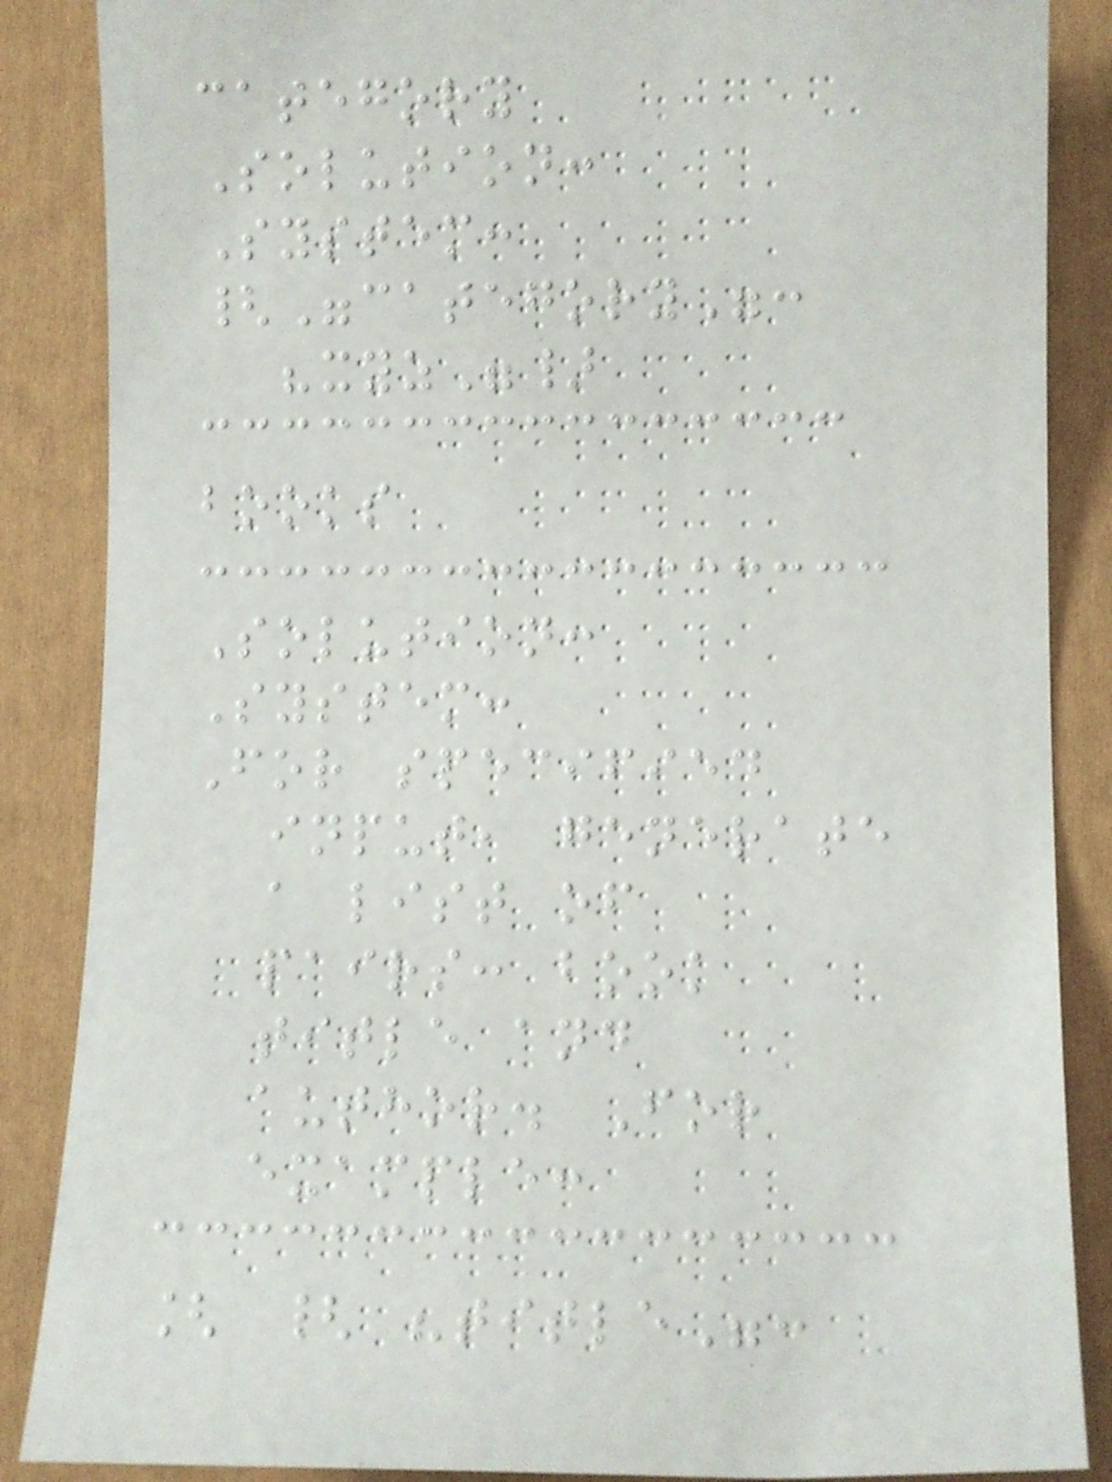category
Solution:
System:
{"category":
"xyz"}
books
Solution:
System:
For specified
input, generate
a list of
pairs: book
title and
author. For
example:
[ { "title":
